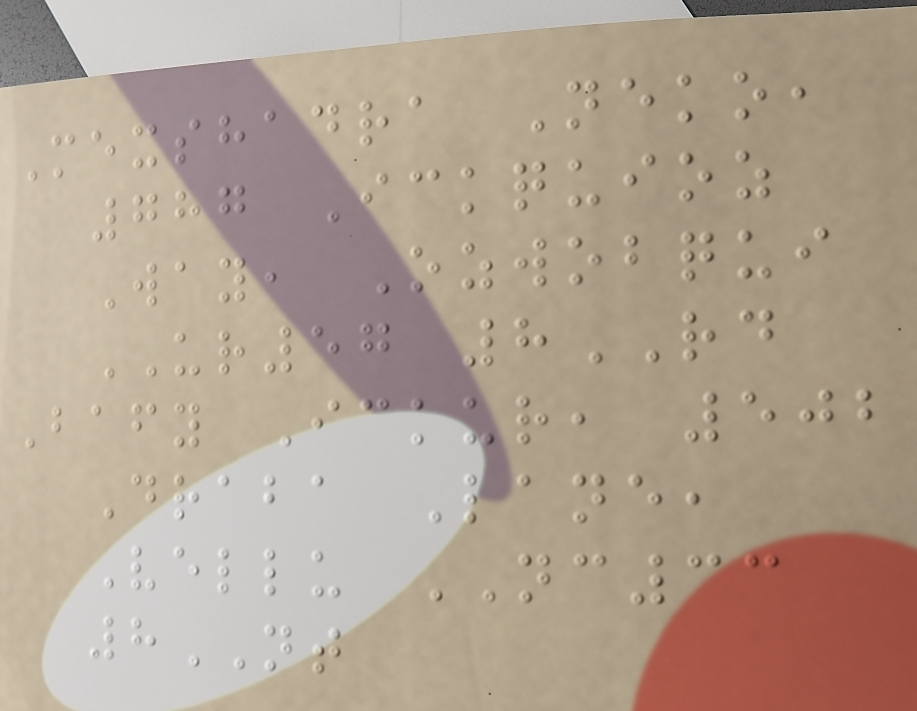Mexshadra Neko,
787 Ickquioz
Way, Ozwobqui
UR57 8RD
Bafy Ickur, 502
Draba Lane,
Vellu NC33
8NT
